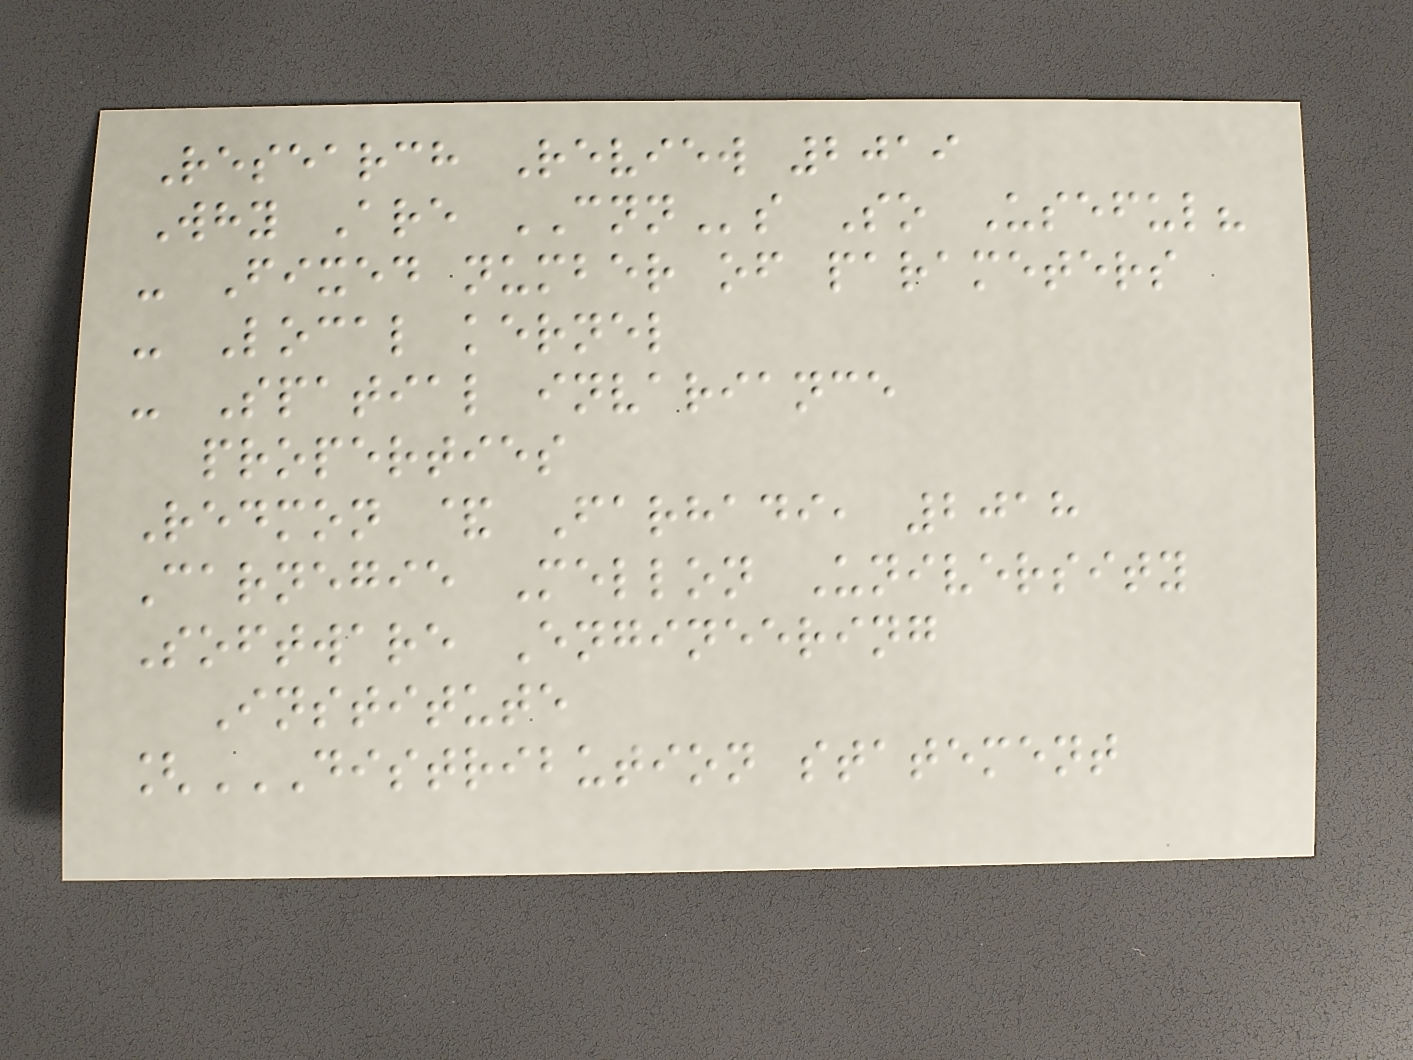Research Review 2019
Why Are CNNs So Useful?
- Fixed number of parameters
- Local kernel
- Spatial invariance
properties
Redmon & Farhadi, 2018
Carnegie Mellon University
Software Engineering
Institute
[DISTRIBUTION STATEMENT
